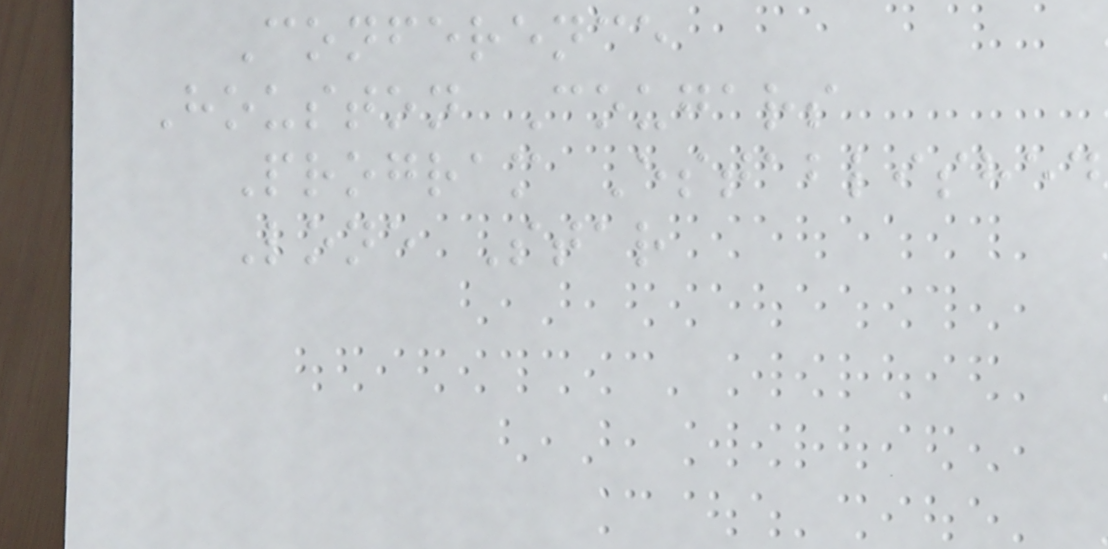Conference
Houston Cougars
Program Established
Lone Star
